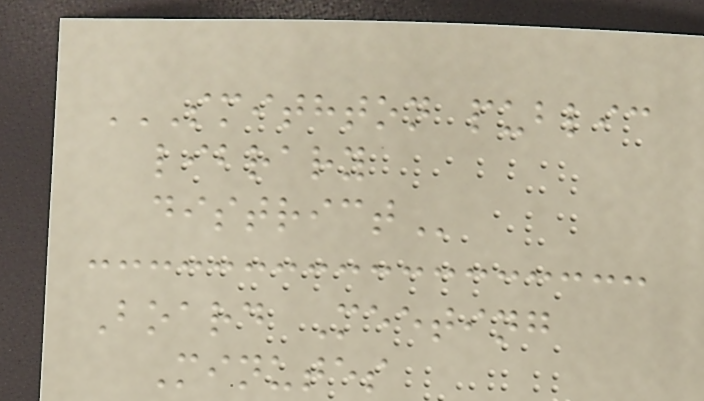SMITHTON PUBLIC
LIBRARY
DISTRICT
Board Meeting
Minutes
